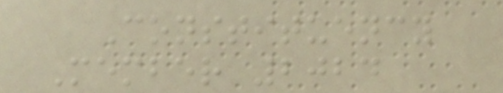Constituency
Member 2024
